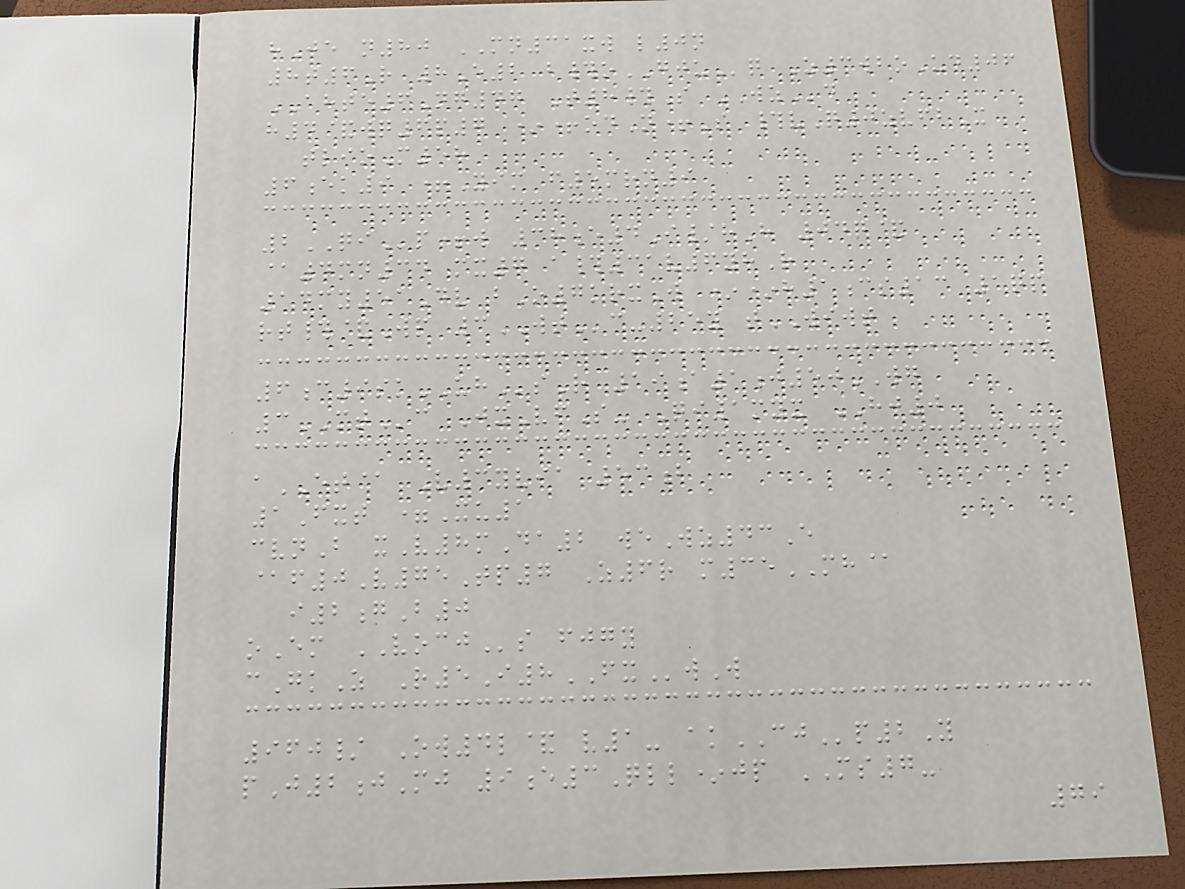hJe n80 MN31xw l0n
8t6R 8E2 b#oGJUq Z3wboUd06
AHTE6Ng47 T8#S WZd
h4&wq6p7 *+odN+S #vQ0zvfbX
tlioM58
6ek9 +Yim f5mrn9
2QIp+w 38e4I/hH 04q&
@4mn34 mx7 a#31v6yhR
14my51Dv bO7krxW **h1cs13 1qp
rt#&Wp 3WTc-25y tWIWT
6c9skUHsR 19a1j50WG
3MTc JxVfS- Qi1myx HJ0
aET@ V3yvia 53b
1Fxt =Xu1
cvnB xV8mDa2 weWz43E
@f0V75Tp7 Z6r m35MH@
i2gB0
oEm VOCJs fjgy
cGkZ R5I8FXwW
960/ Ow4l& v1- akCJp2Y
pJ2jMj 9e3Qll*jp MS7-
79
